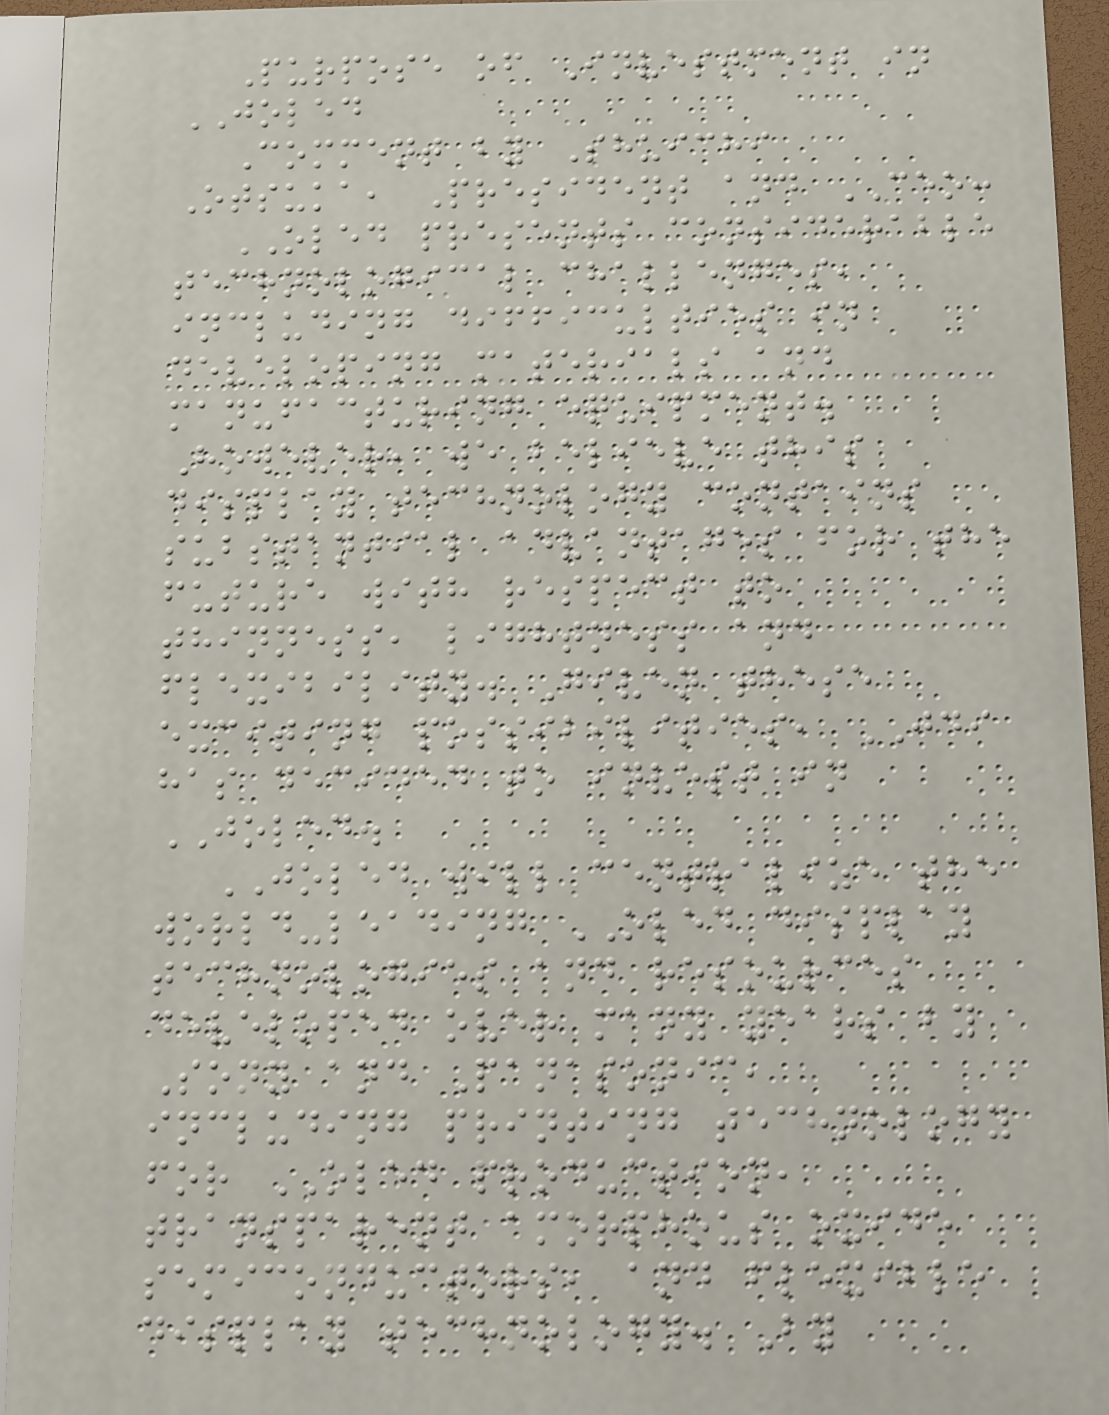Purpose of Investment in
JOLED
Comment by Shuichi
Otsuka, President and CEO:
OLED presents considerable
technological challenges,
including difficulties in
developing materials and
manufacturing equipment.
However, we believe this
display technology contains
substantial advantages for the
future with respect to
thinness, lightness and
flexibility. Given these
exciting possibilities, JDI
has decided to invest in
JOLED.
JOLED will centralize the
world-leading OLED display
technologies and resources
developed over many years by
Sony and Panasonic,
including printing technology
for OLED production,
transparent amorphous oxide
semiconductors, and flexible
display technology. By
